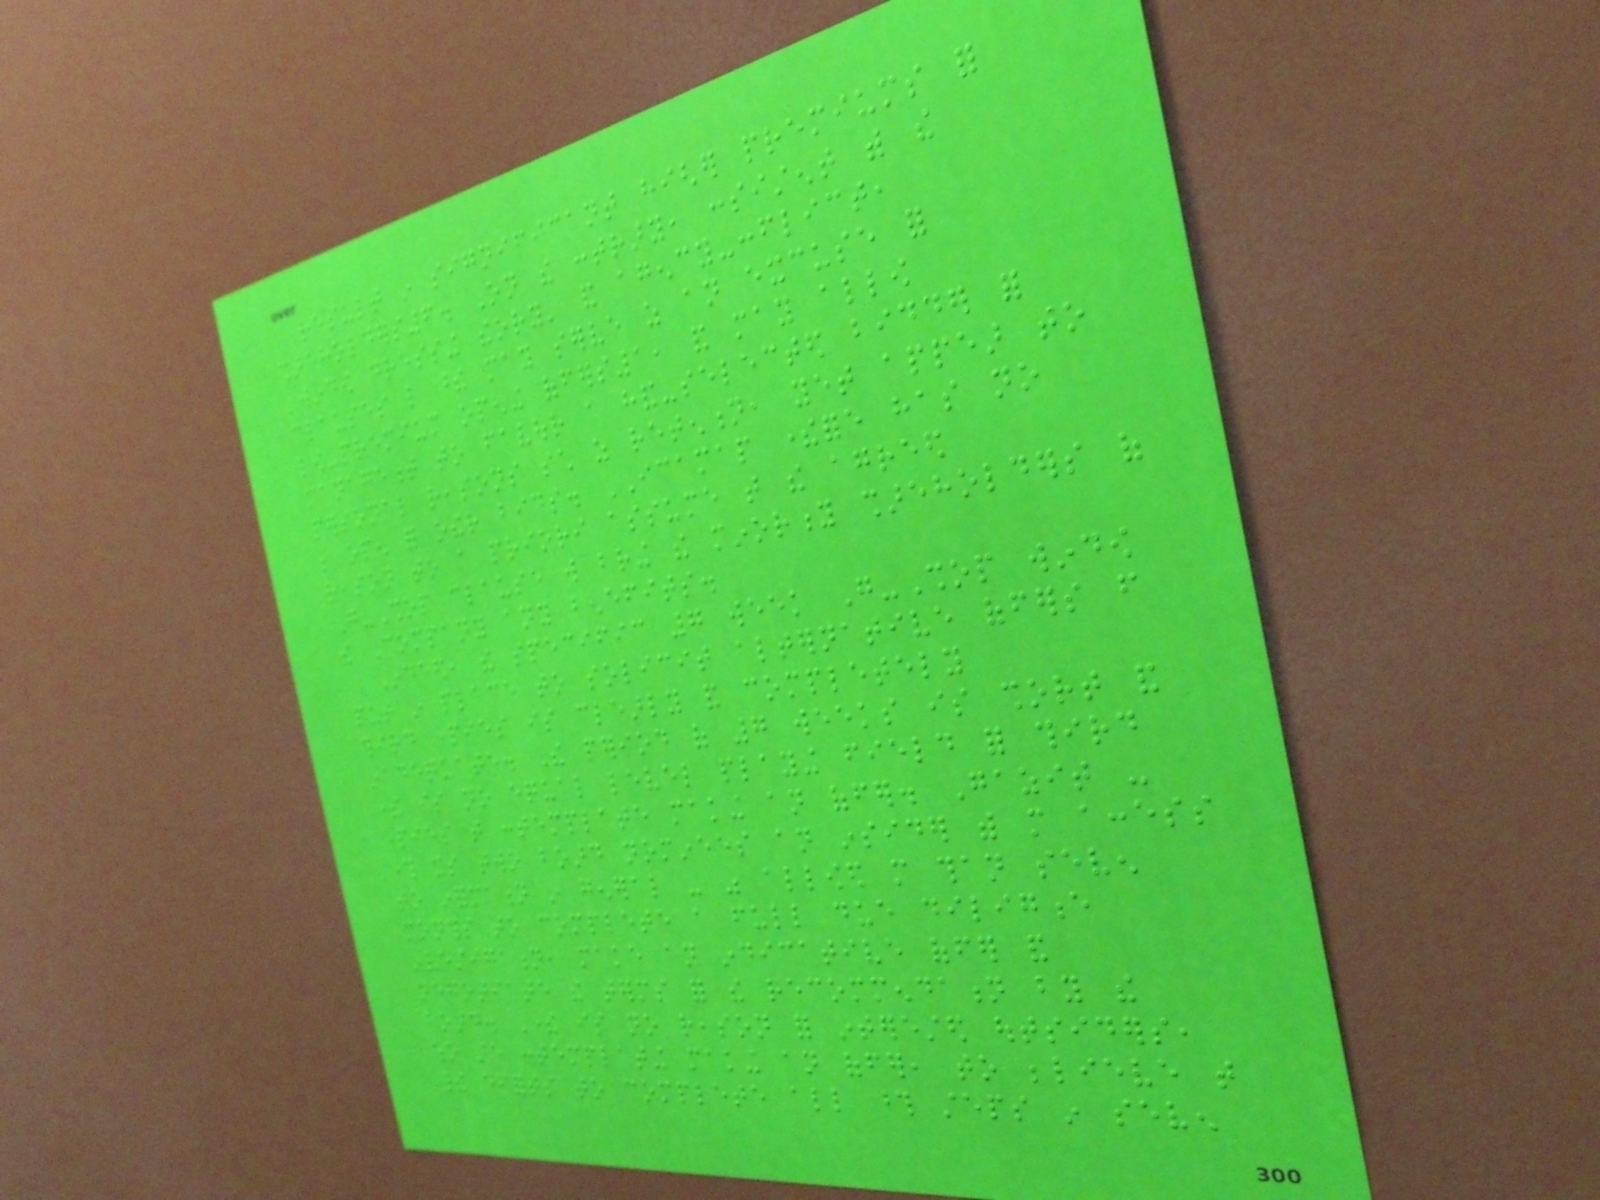result in significant higher premiums for
shareholders6. On the contrary, consistent with the
'window dressing theory' and agency-conflict,
clauses like these may serve as an excuse for
low-premium opening offers1, and may allow
management to favour a hand-selected bidder for
personal reasons such as retention, yet appear to
be open for other bids. ICAMAP therefore has no
reason to a priori assume that the agreed
Go-Shop clause will bring the minority shareholders of
the Company any benefits.
Indeed, the specific 7 week Go-Shop window
put in place to solicit alternative offers from
third parties is clearly and completely
inadequate. The period of 7 weeks is short and
there is no equal level playing field for third
parties that contemplate making an offer. Gazit -
through its two board nominees an insider with more access
to information in general - was allowed more than seven
months to complete a full due diligence
investigation, make an indicative offer and
negotiate the terms for the recommendation by the
board. There is no reason for interested outsiders,
who are contemplating making an offer, to believe that
their efforts to complete all those steps in seven
